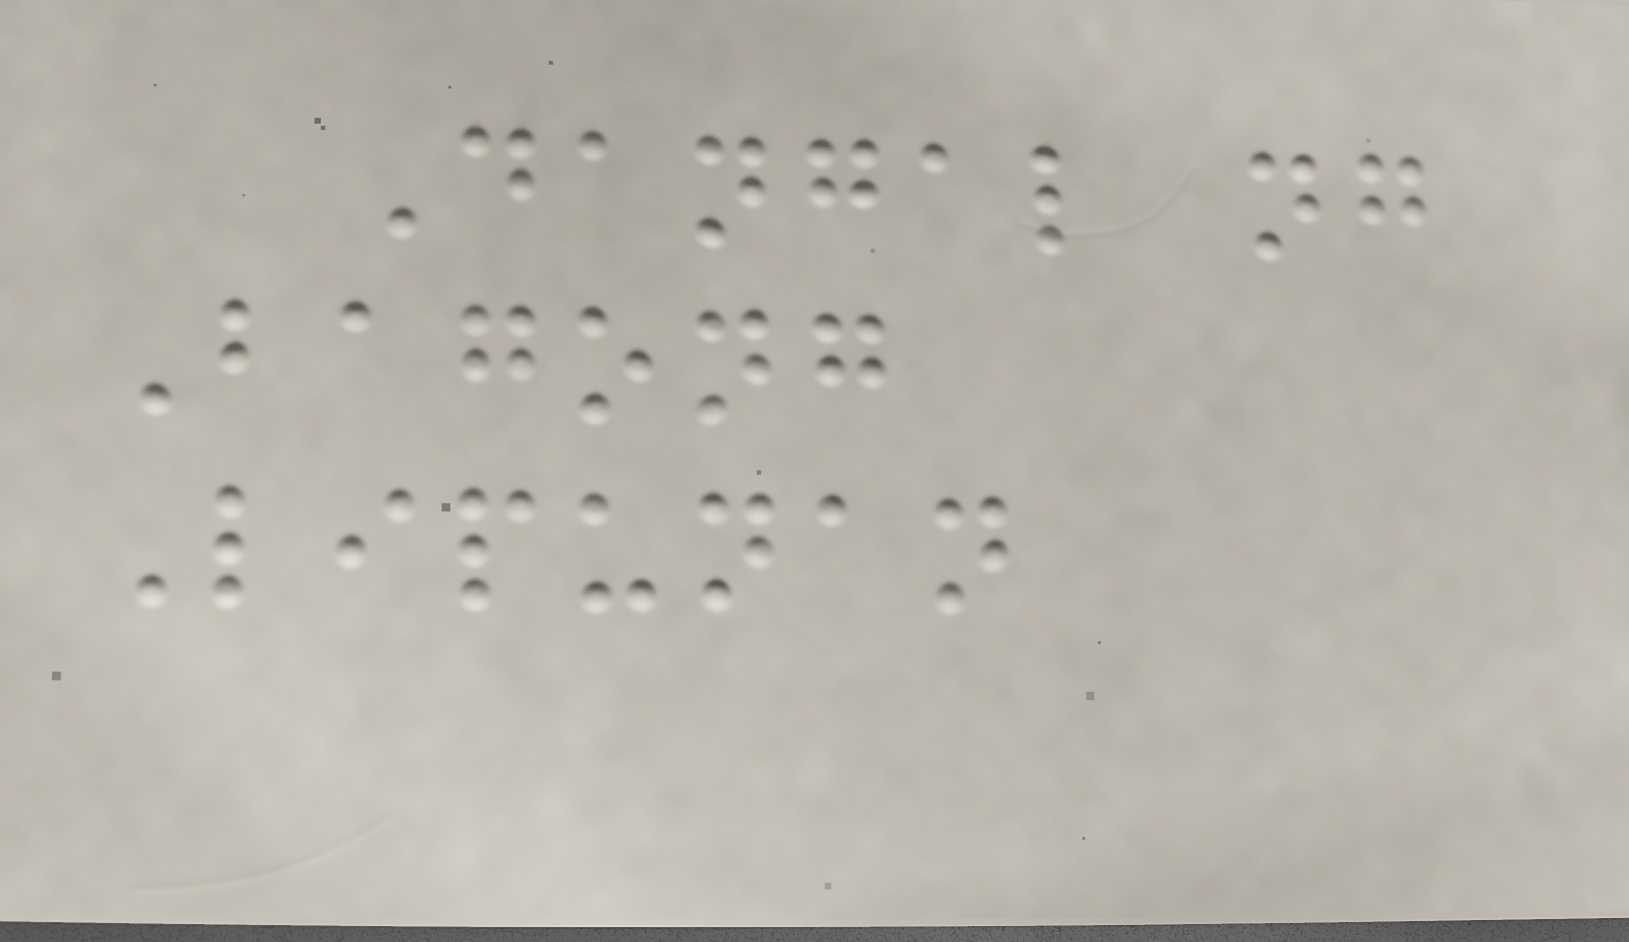Dangal ng
Bagong
Lipunan
